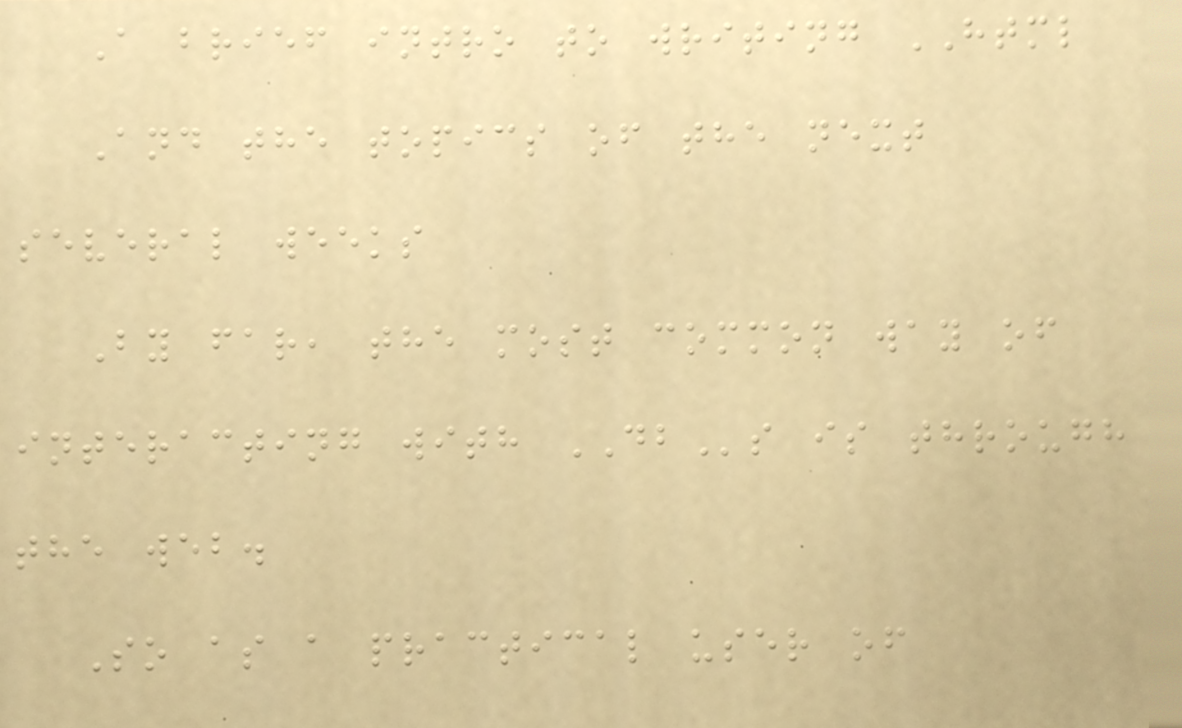A brief intro to writing HTML
And the topics of the next
several weeks
By far, the most common way of
interacting with DBs is through
the web.
So as a practical user of
